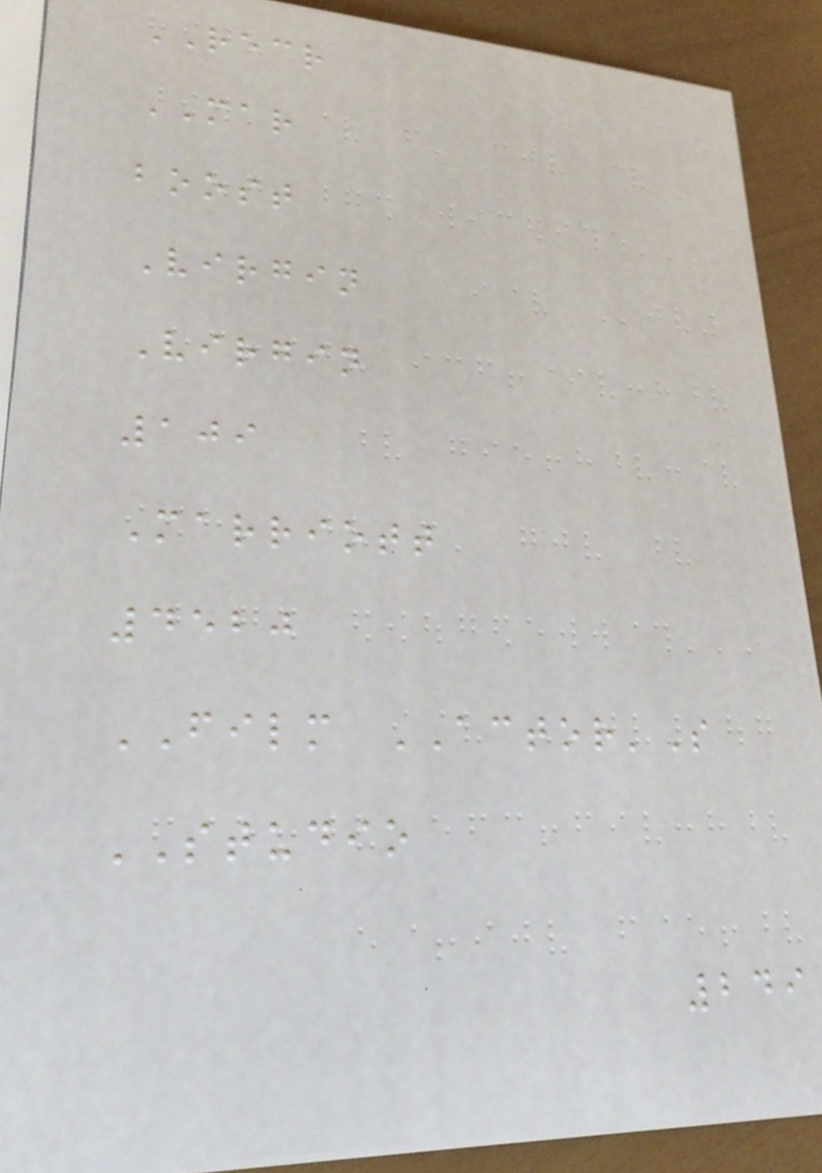RECR
MAR
boost
Virgin
Virgin
109
Marriott
4520
FILM ACTOR'S
STUDIO
249
